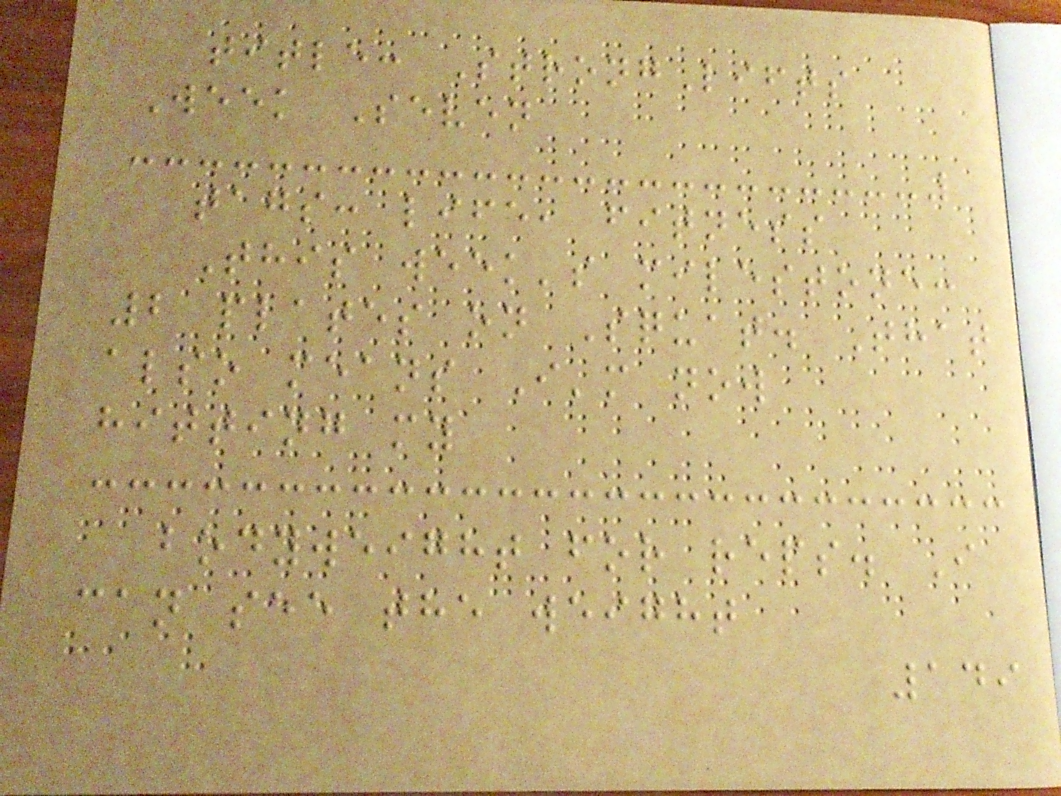title: StrongLifts
Week Seven
tags: life, fitness
This week's milestone:
2 plates on Squat. That
also means I'm now
hitting my
bodyweight for reps. I
can see the weight
149
